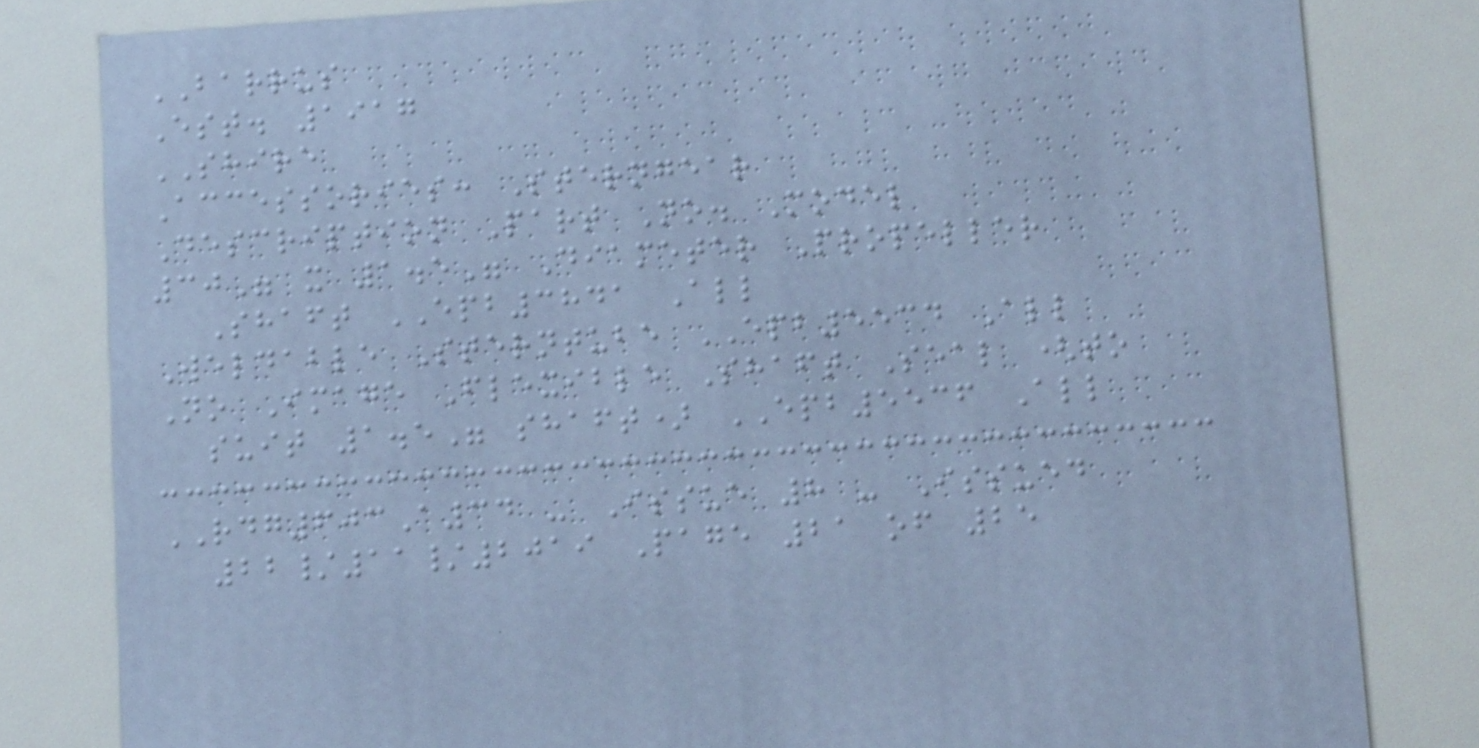BARRUS
Est. 1917
SHIRE
Accessories: Sterngear
Description Part No. Model
30" x 1.5" Diameter Propeller
Shaft EPB3841 All
Weldable Sterntube EPB5534 All
No Image Flexible Shaft Seal (to
suit 1.5" shaft) EPB5536 All
RDG603A34 - Issue 8 - Issued
22/11/2019 Page 21 of 25
